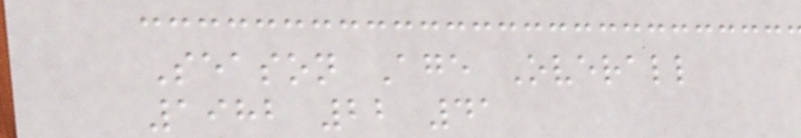Season Age Overall
1982 22 41
